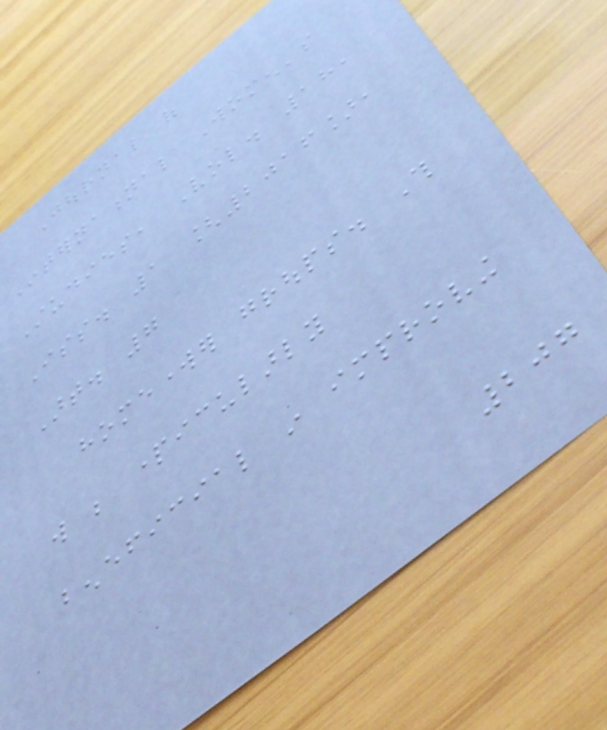Journal of
International Women's
Studies, Vol. 18,
Iss. 1 [2016],
Art. 7
homeworker groups. This
will be particularly
beneficial in improving
207
